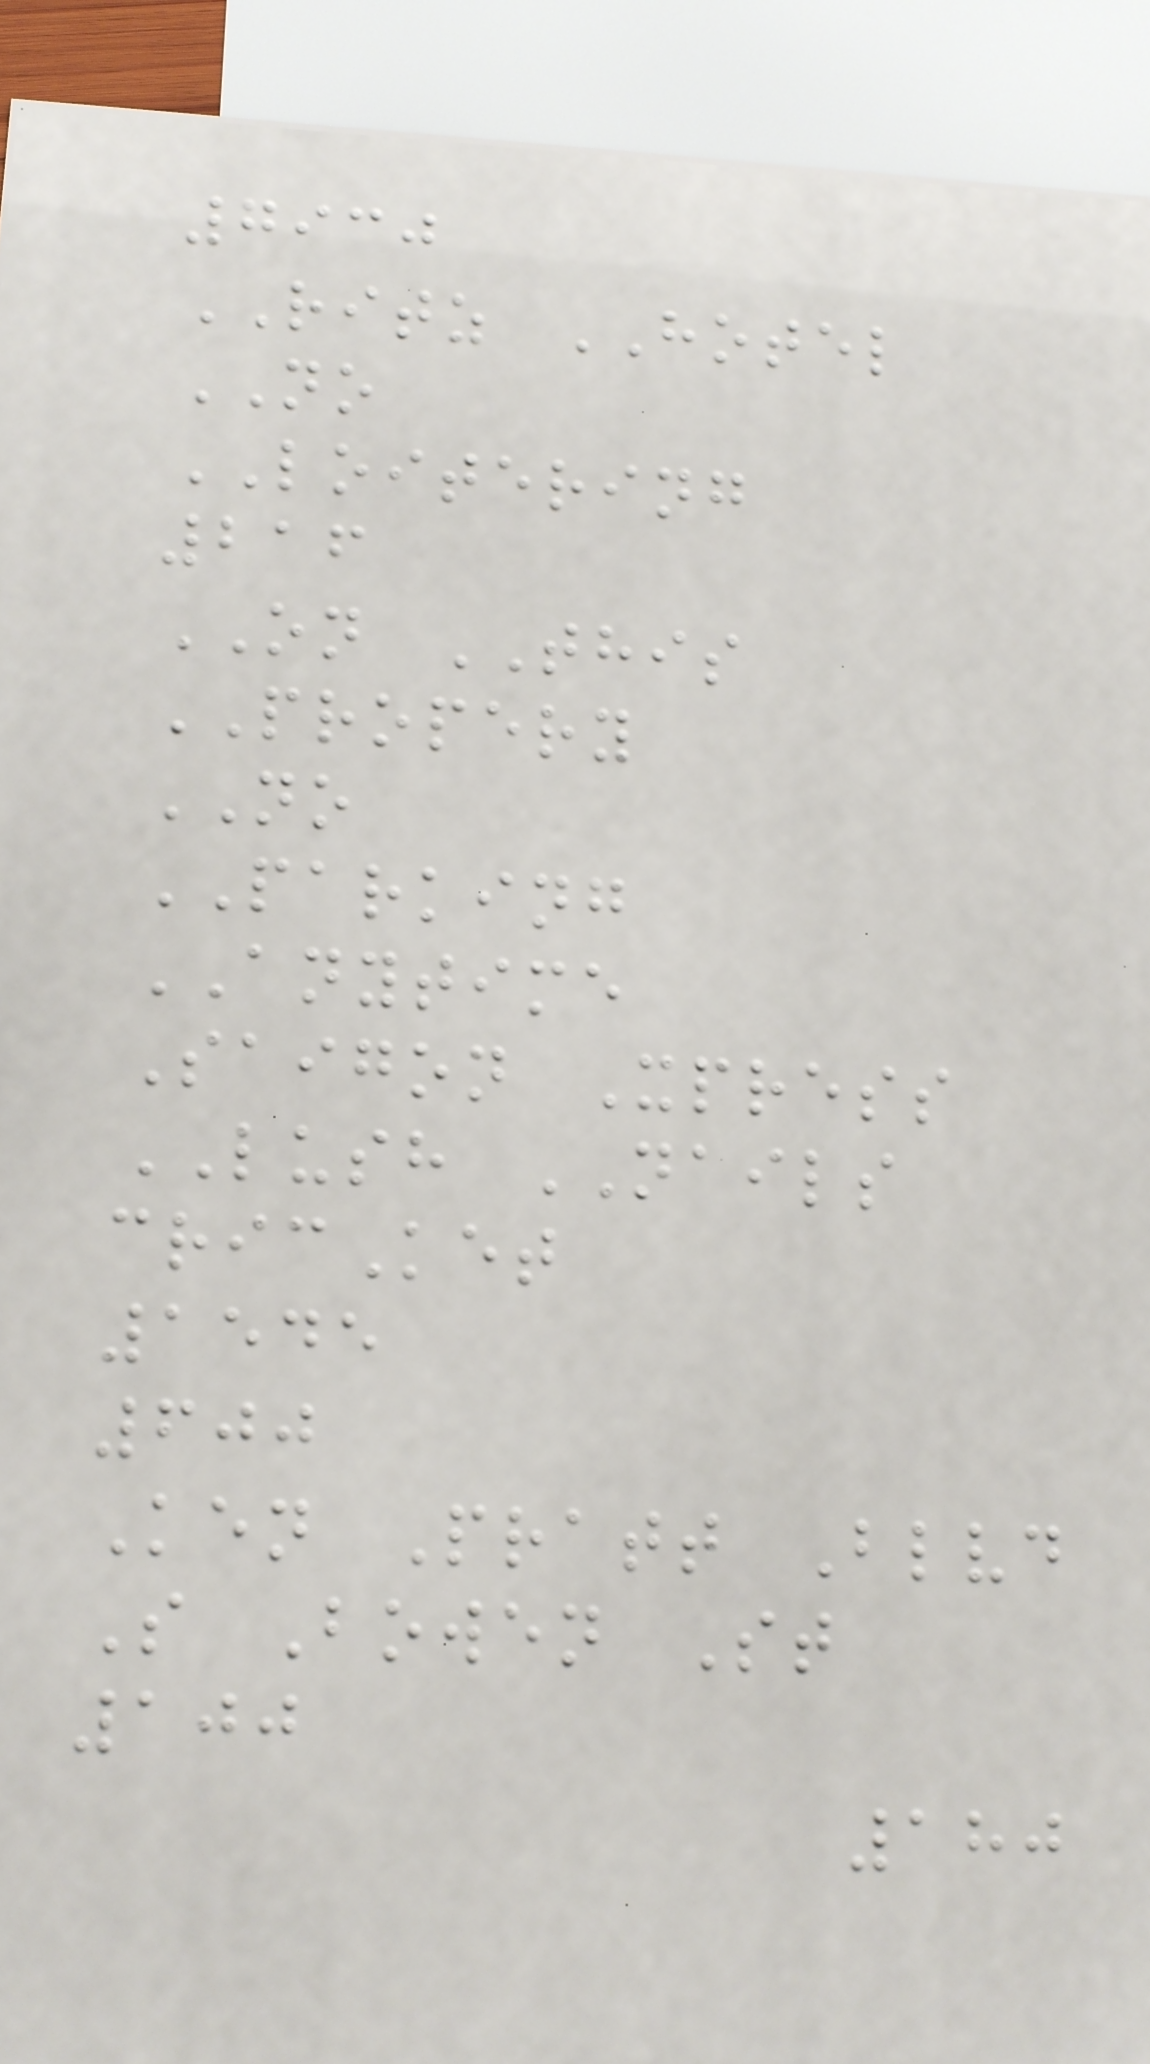7930
RITZ HOTEL
NO
LOITERING
216
ON THIS
PROPERY
NO
PARKING
ANYTIME
Saigon Xpress
LUSH NAILS
cricKet
1545
600
Ken Pratt Blvd
S Bowen St
100
180
